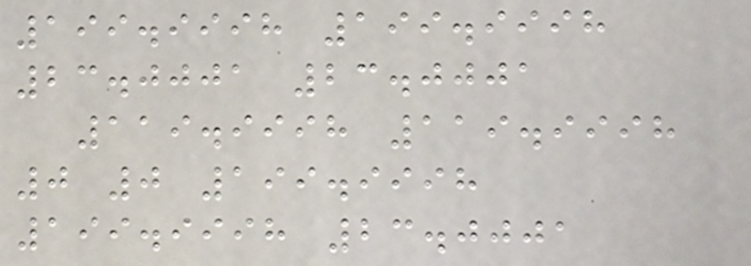199.9998 199.9998
23.0001 23.0001
119.9998 119.9998
0 0 199.9998
199.9998 23.0001
